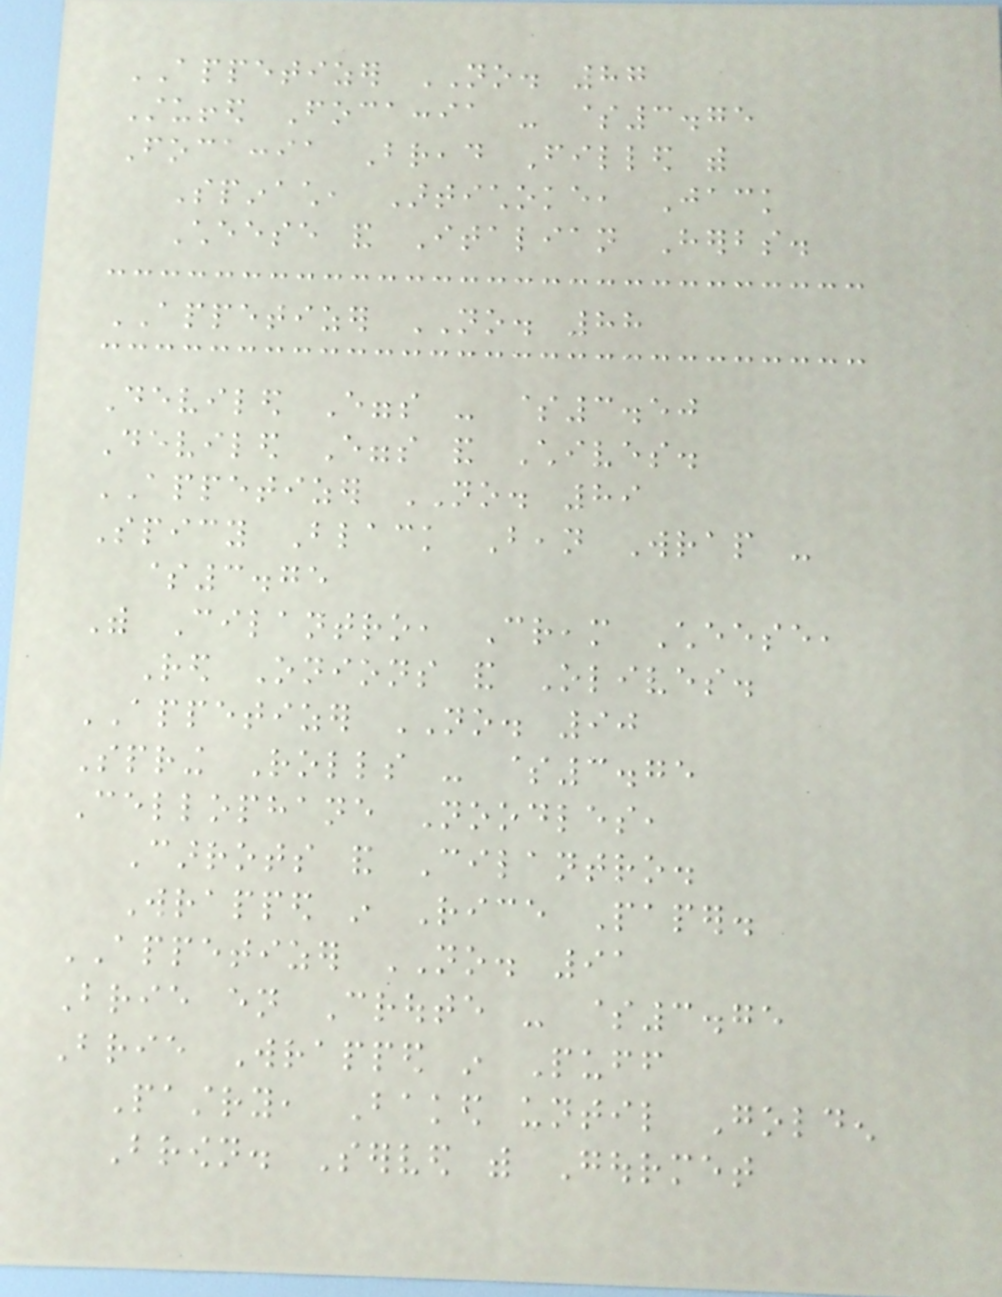APPETIZER NO. 87
Stuffed Focaccia - $3.75
Focaccia Bread Filled with
Spinach, Artichoke, Jack
Cheese and Italian Herbs.
APPETIZER NO. 88
Deviled Eggs - $3.50
Deviled Eggs and Chives.
APPETIZER NO. 89
Spicy Black Bean Wrap -
$3.75
With Cilantro, Cream Cheese,
Red Onions and Olives.
APPETIZER NO. 90
Spring Rolls - $3.75
Cellophane Noodles,
Carrots and Cilantro.
Wrapped in Rice Paper.
APPETIZER NO. 91
Brie en Croute - $3.75
Brie Wrapped in Puff
Pastry, Baked until Golden
Brown. Served with Gourmet
